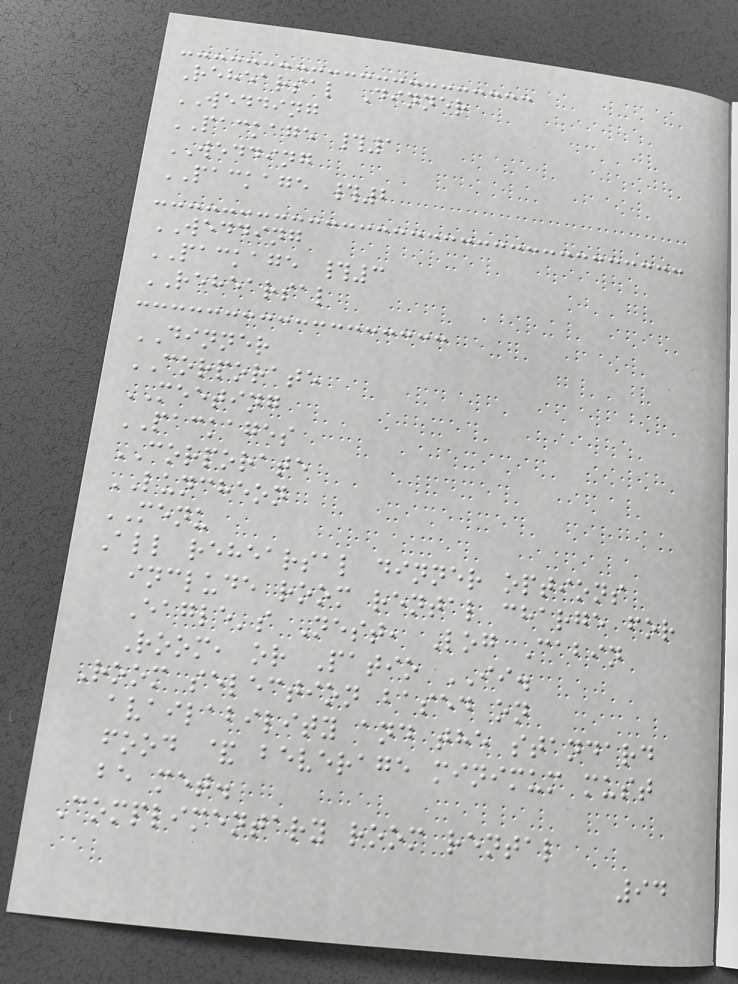Rehearsal Dinner
WEDDING
PACKAGE #1
WEDDING
PACKAGE #2
WEDDING
PACKAGE #3
REHEARSAL
DINNER
CORPORATE
MEETING
PACKAGES
CORPORATE
LUNCHEON
MENU
All rehearsal dinner options
include room rental charge for
Eagle's Nest, Log Cabin
Room, or Patio II.
Room selection based on
availability and the standard
food & beverage minimum must
be met.
Complimentary room rental
94
